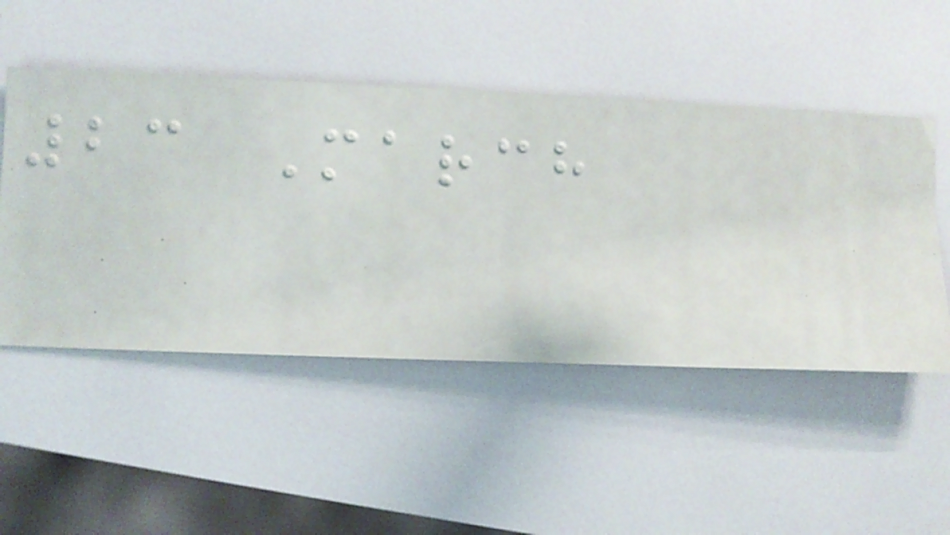23 March
